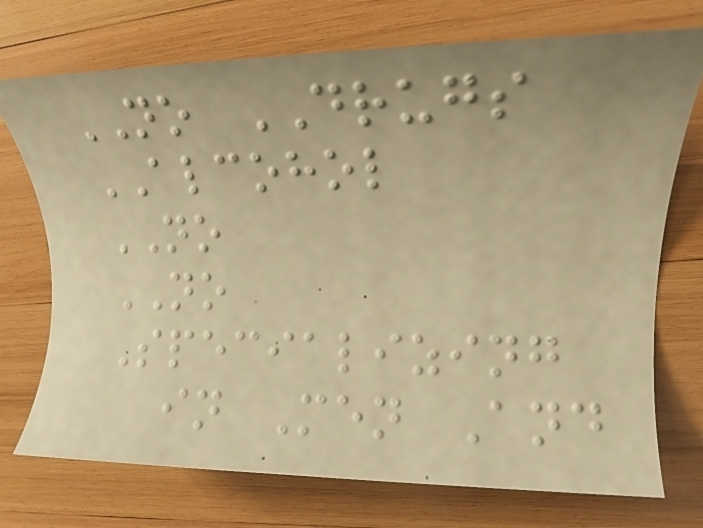NO DRUGS
ALCOHOL
NO
NO
Specializing
in Men And
